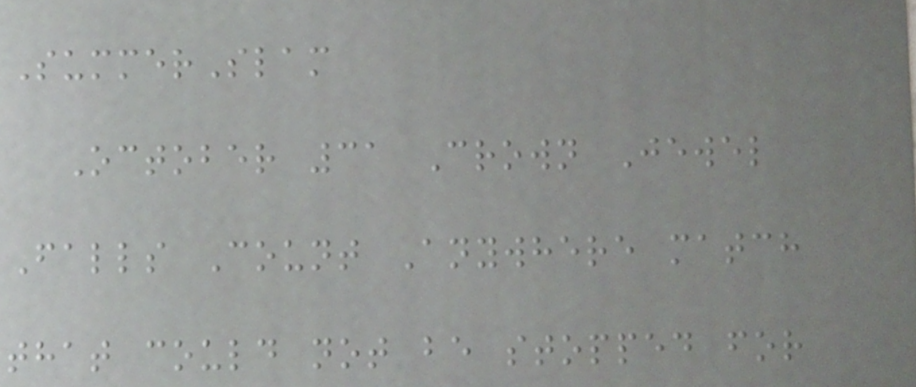SummerSlam
October 31 Crown Jewel
Falls Count Anywhere match
that could not be stopped for
